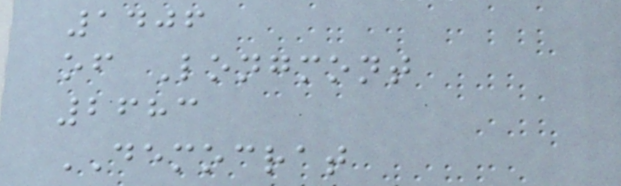1406
of Longmont
2683
DEMOCRAT
